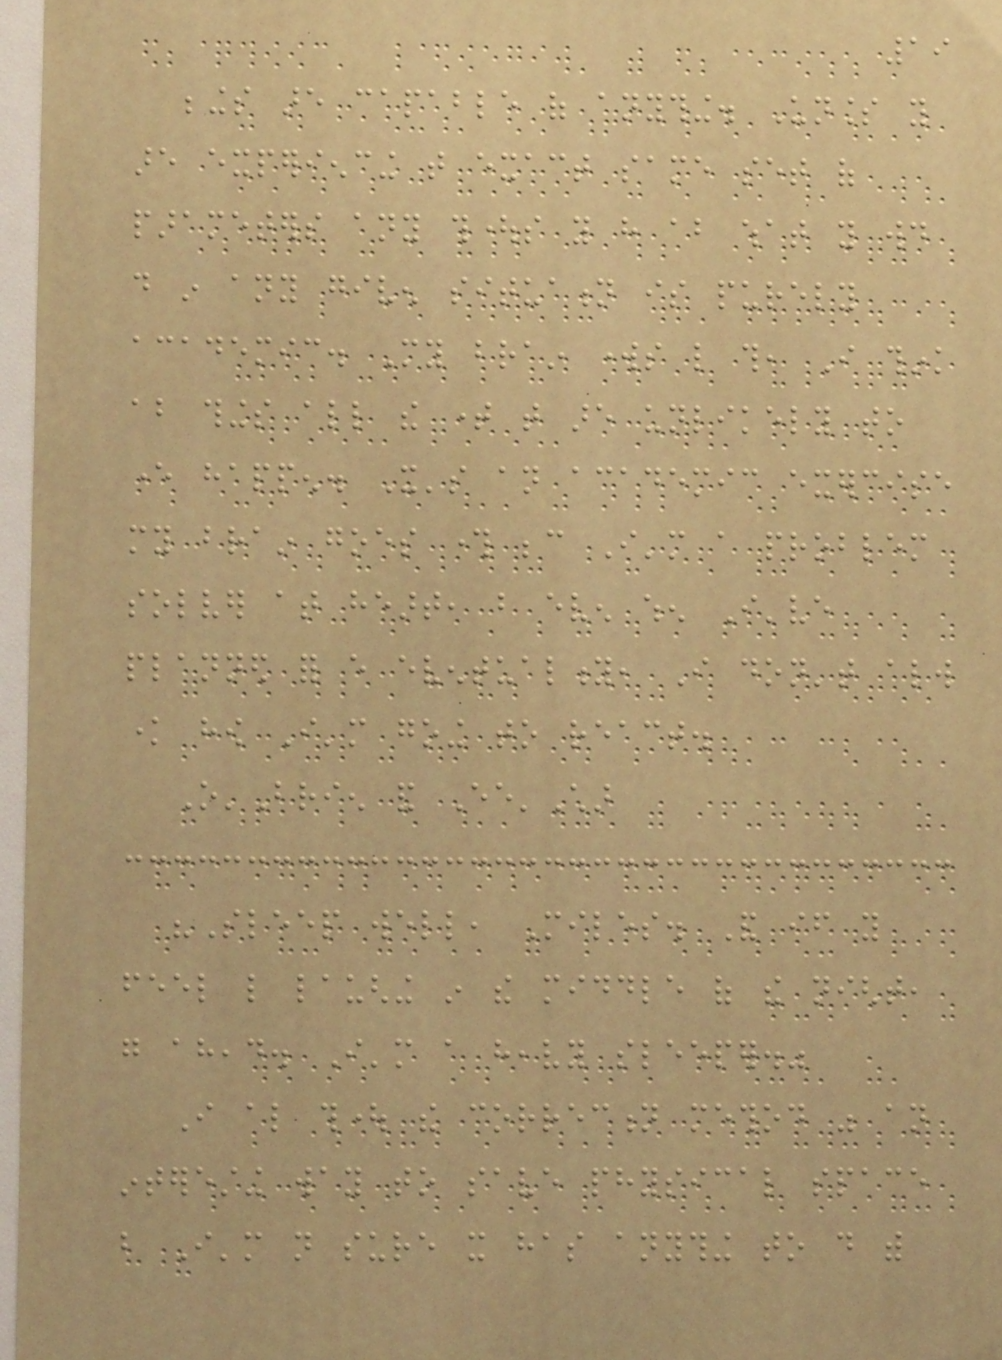19
beings are capable of anything. Unless you
are experiencing that exact same set of
parameters any thoughts you have about what you would
do in any given situation is purely
academic. My brain works like this, I think
about things all the time that are unlikely to
ever happen. It's an academic exercise
my brain goes through because I'm a problem
solver at heart, but even when I've
planned for every eventuality, I don't always
know how I'm going to react.
O'Brien and Ee'Char
"Sleep well, Miles. And if you
feel like laughing in the middle of the night,
go ahead. I'm a heavy sleeper."
I also thought the correction method was an
interesting way to save physical space
but I'm not sure it has anything to do with
